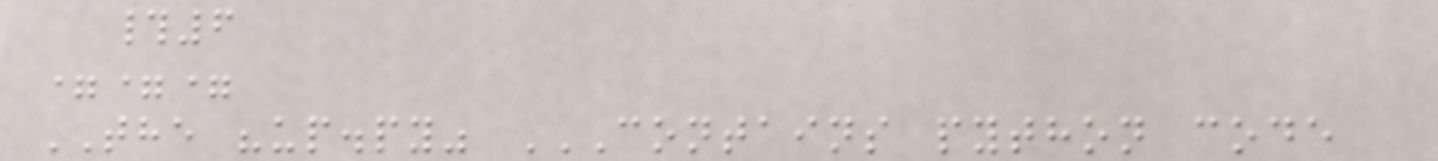#6
===
THE "up.py" CONTAINS PYTHON CODE
